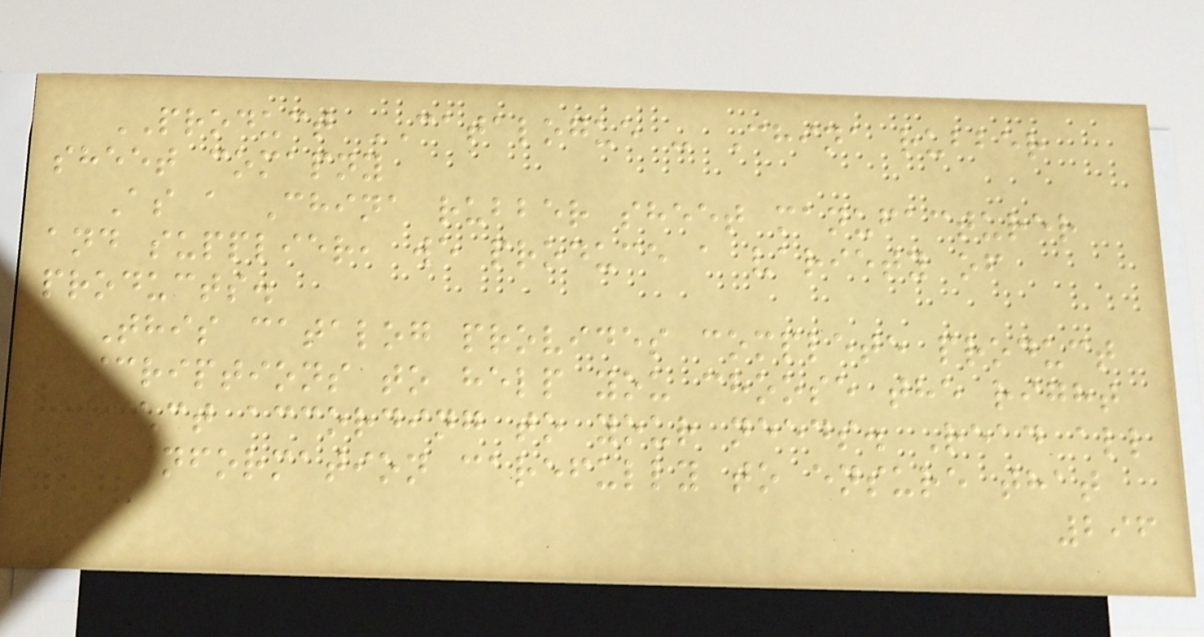PRODUCT CATALOGUE - China rubber
sheet comapny
As a China rubber sheet manufacturer
and supplier, we produce a variety of
products.
This catalog provides complete product
descriptions to help you choose the right
product according to your needs. Read all
the information carefully to ensure that
296
